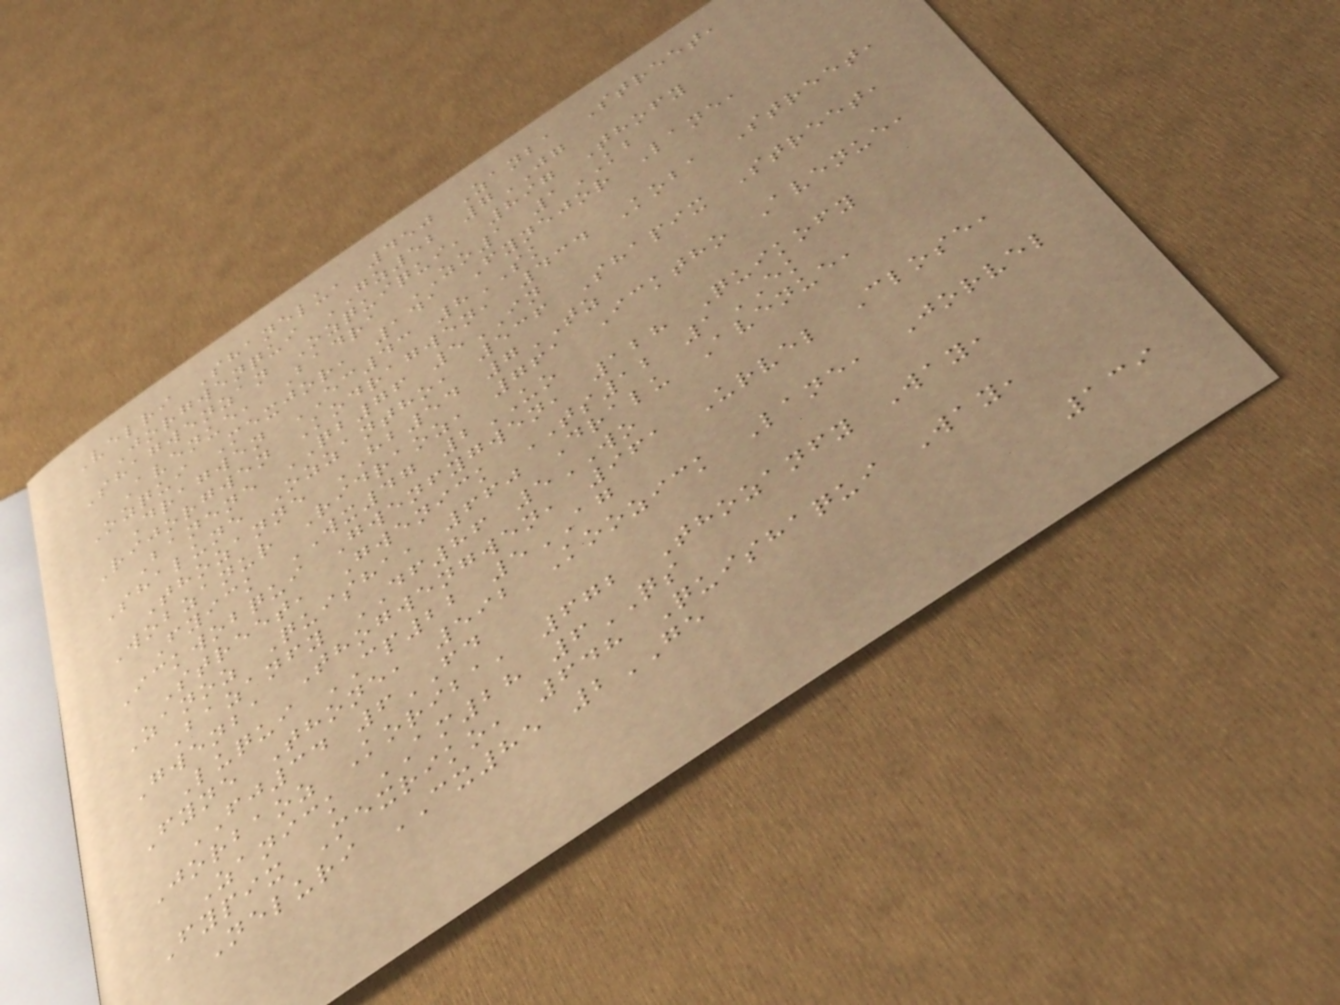Velri Shanelu, 450 Zanba Street,
Jorgwenqui GZ52 7JG
Shagwenzan Ozquiqui, 897 Thofy
Avenue, Badra ZO1 1KB
Ozqui Mexjor, 141 Fynejor Lane,
Dragwen EC43 8SK
Rijorgwen Kodragwen, 434 Koba Street,
Banene QB76 5IN
Shalune Ozzantho, 536 Shapix Street,
Thozanne HB54 7TZ
Wobzanur Ridraoz, 761 Icktho Avenue,
Fyick WX47 2UO
Ickwobqui Gwenfygwen, 128 Quikofy
Street, Gwenick TS12 1EK
Zanoz Quisha, 660 Dralu Avenue,
Bazanfy DF86 5WO
Gwenba Thogwengwen, 961 Urvel Close,
Luqui CP22 5AG
Fyne Thone, 592 Koozick Lane, Jorvel
FJ34 6FD
Jorbaoz Koriba, 672 Thozanfy Way,
Zanick AM28 6QS
Fypix Mexriko, 648 Quishaqui Way,
Neluri CX85 2GE
139
